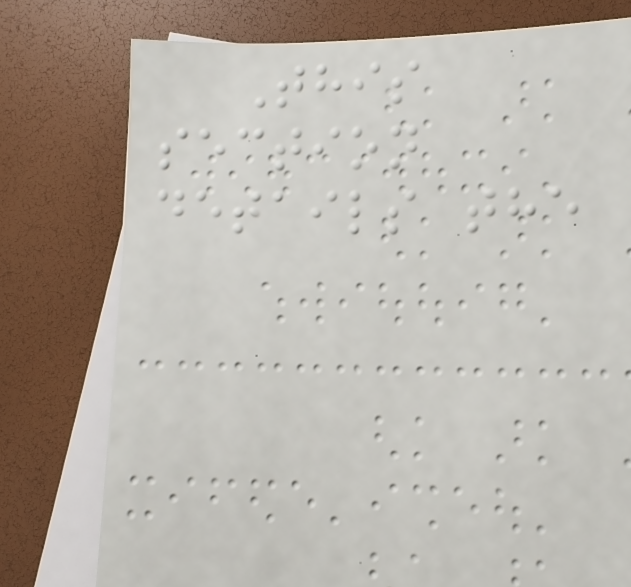This
section
details the
